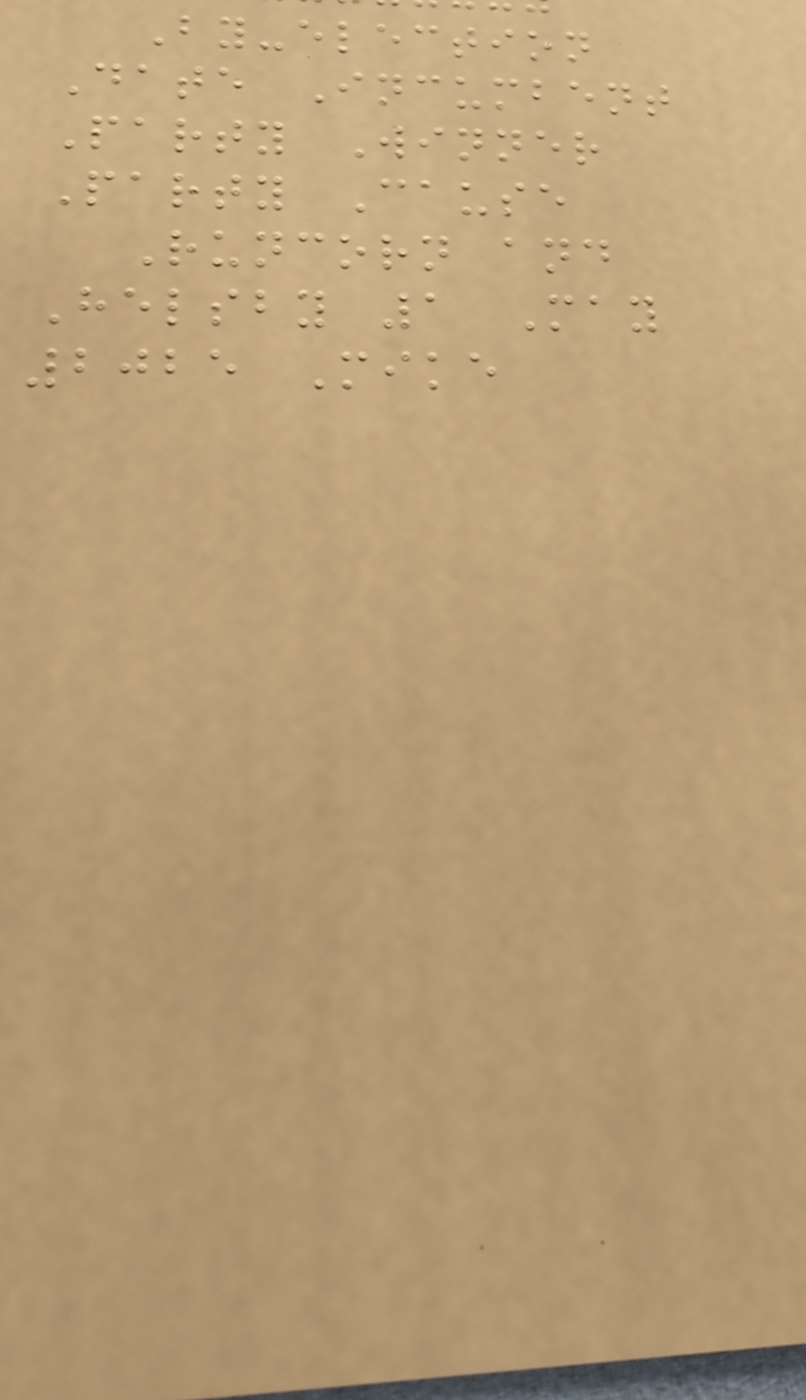By-election
Date Incumbent
Party Winner
Party Cause
Runcorn and
Helsby 1 May
2025 Mike
